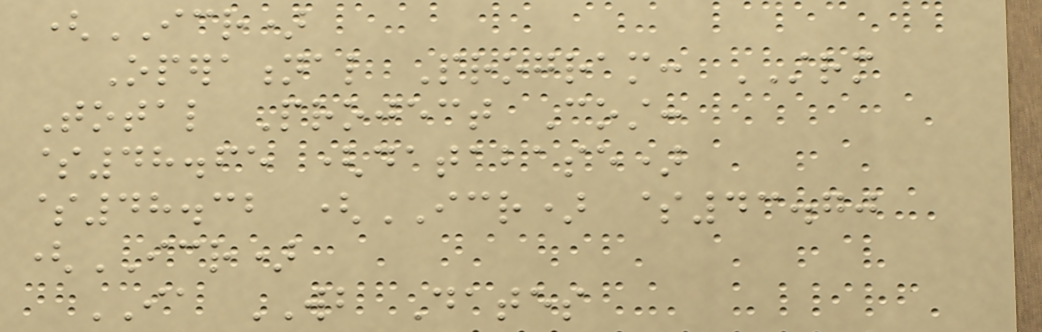(ICR)
Operational Program: STRM
Total Project Cost:
$48.65 (database)
$48.32 (ICR) $43.70
(ICR)
IA WB Dates
